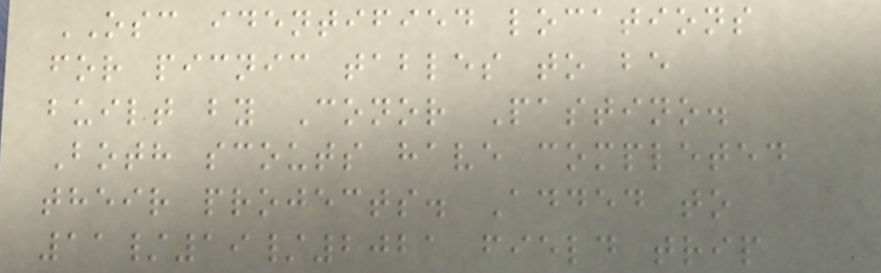OSC identified locations
for picnic tables to be
built by Conor Pastino.
Both scouts have completed
their projects. Added to
11/19/2021 field trip
